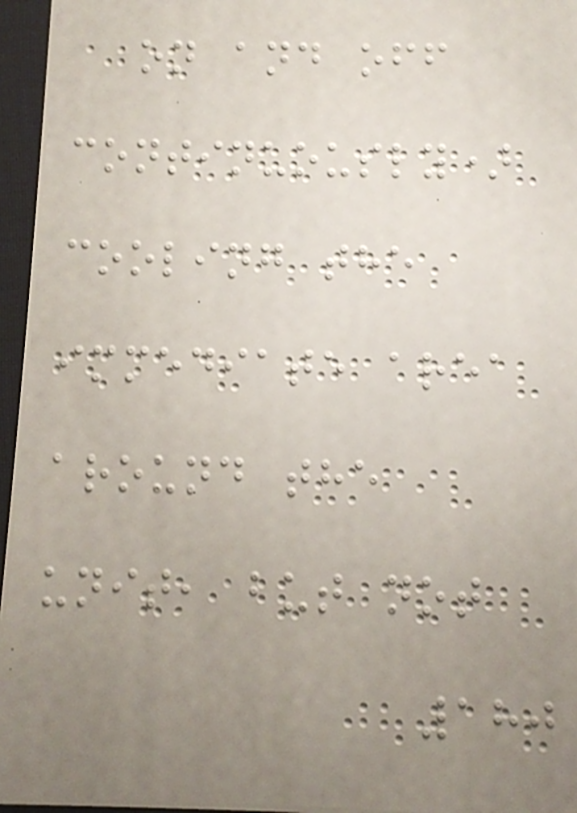on and off
continuously)
cooling the
immediate area
around the
unit, but not
180
